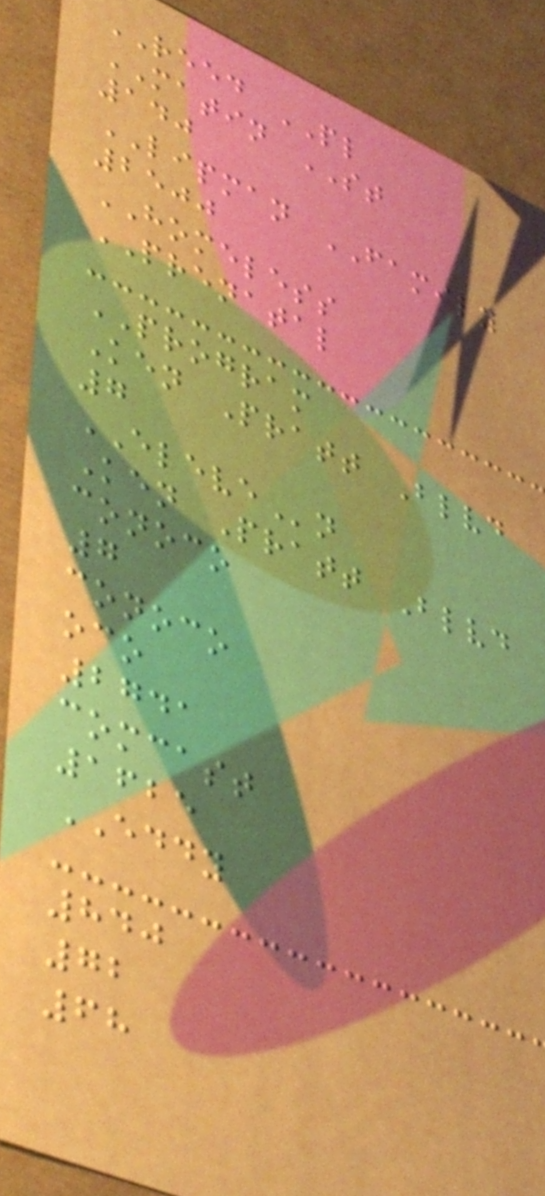REED PL
MATIN ST
140
LIPMAN FAMILY
2500
HOMELESS
PRENATAL
PROGRAM
Ken Pratt Blvd
7
ELEVEn
Ken Pratt Blvd
conoco
7
conoco
oco
2741
comcast
1625
EDDY
840
72
68
